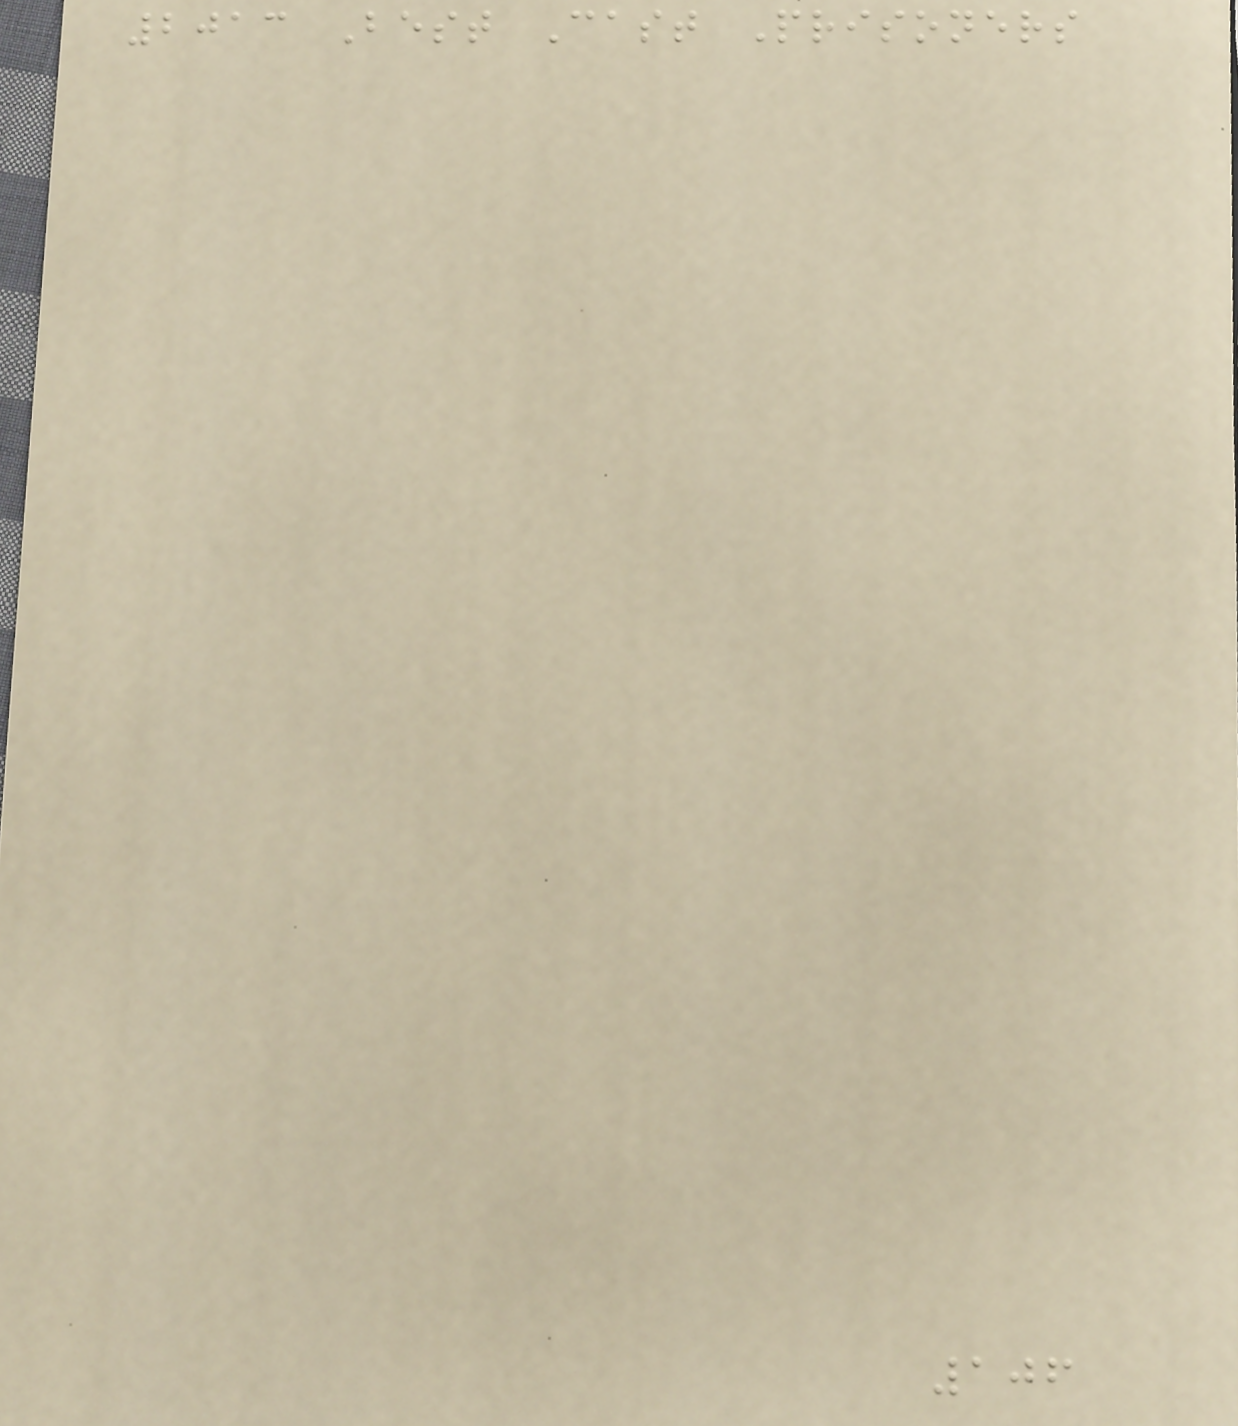2013 Best Cast Prisoners
106
